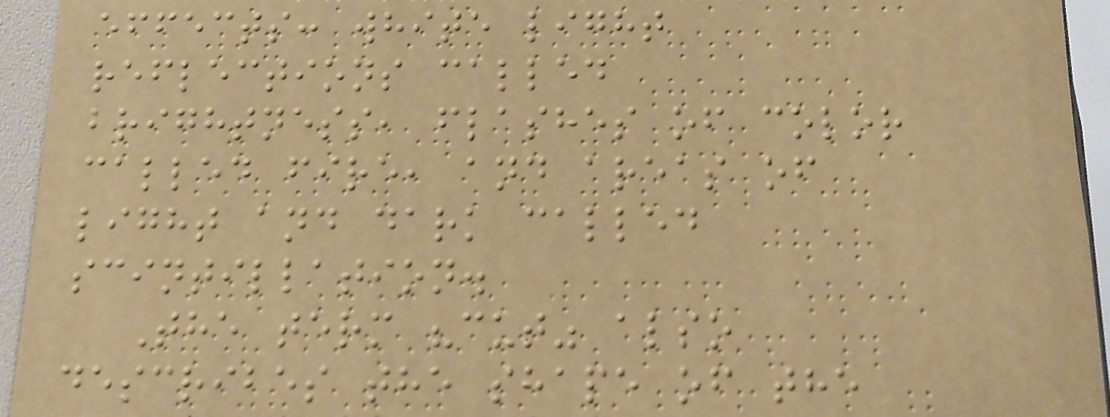effects: white light
reflections called
brightness, flashes of color
called fire, and areas of
light and dark called
scintillation.
The term "cut" also
describes the shape of the
